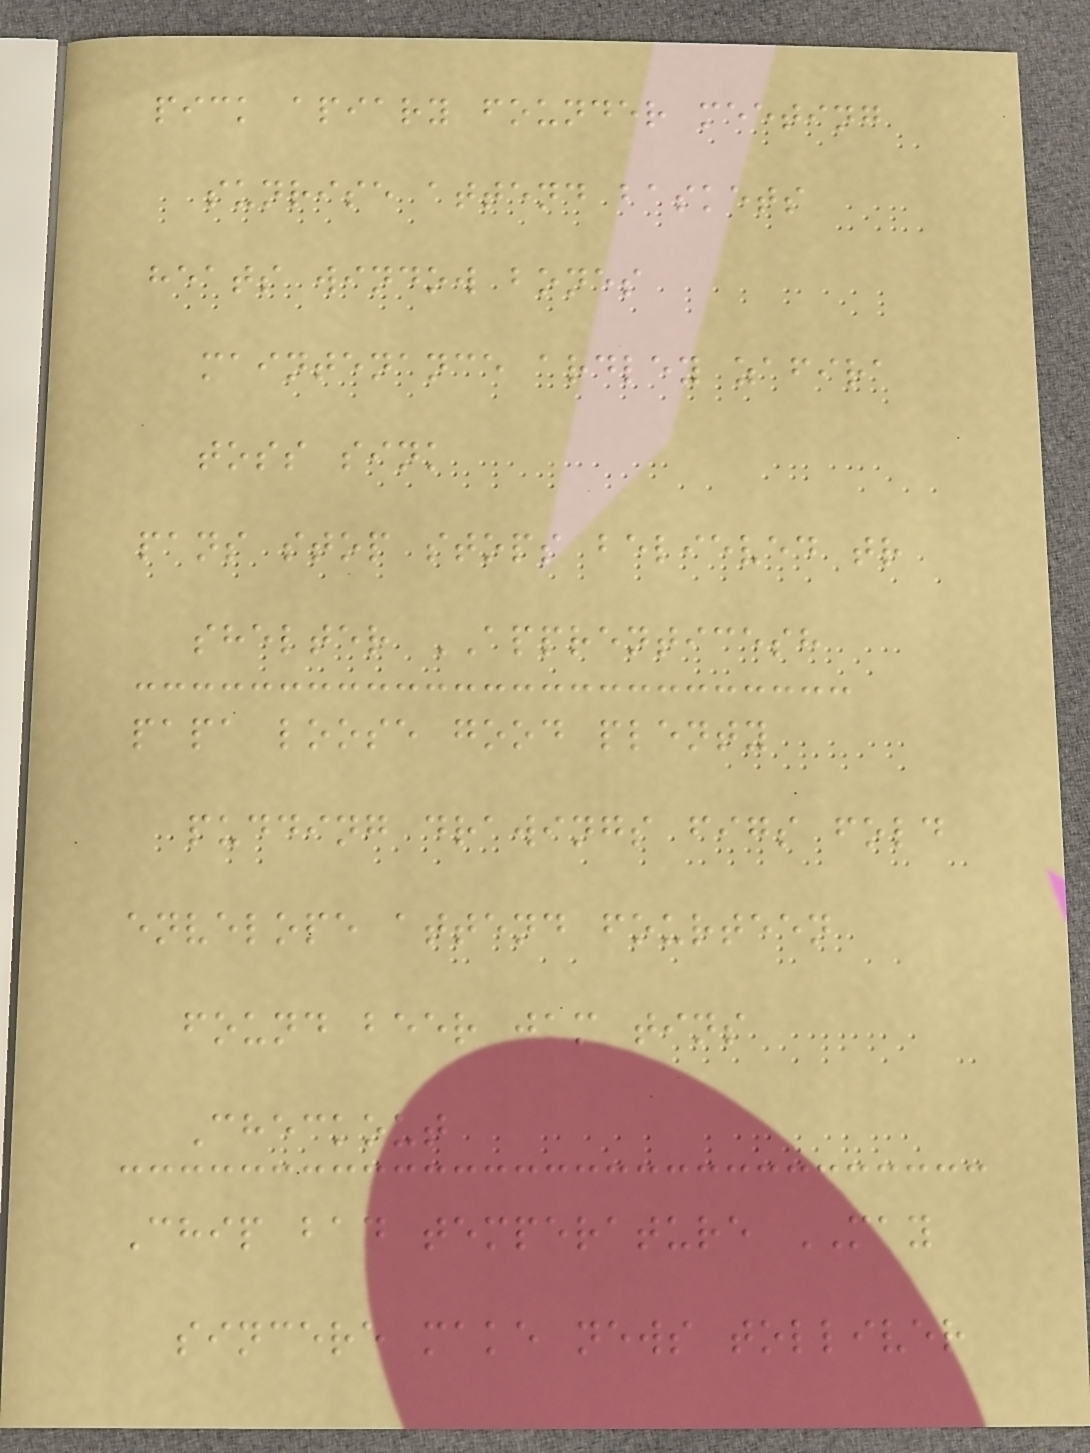pick apiary founder meeting
sunrise attend baskets
heats window bones
maintenance ardley zafira
toss sink
pans stop stops believed tr
shelter APPRENTICESH
papa loose good plenty
pudding drawings figs fold
envelope attend fourteen
found beer jam tins
Checkout
Chip bad temperature MAY
sincere make news tolliver
